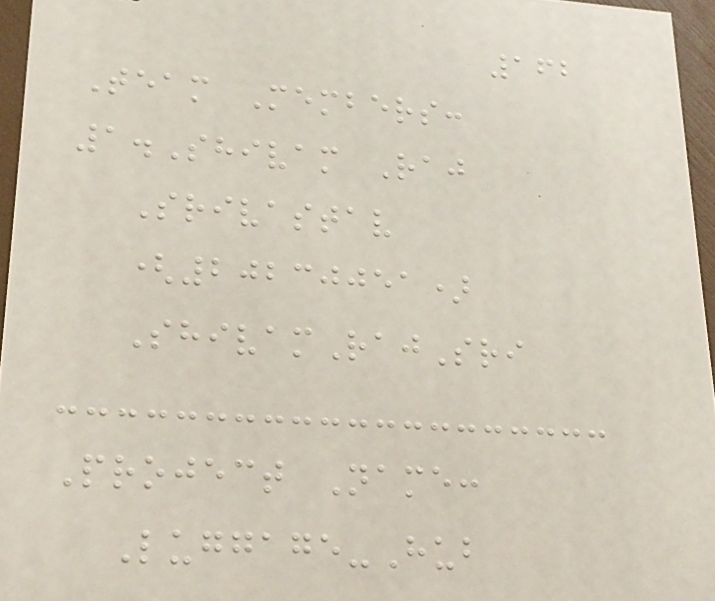162
Team Members:
1.Shivam Raj
Srivastav
(20230051)
ShivamRajSri
Project Name:
Luggage-Hub
